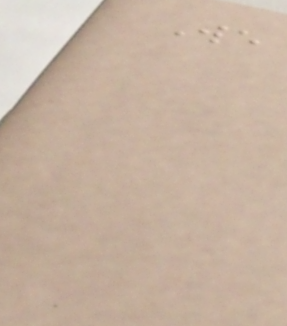We
